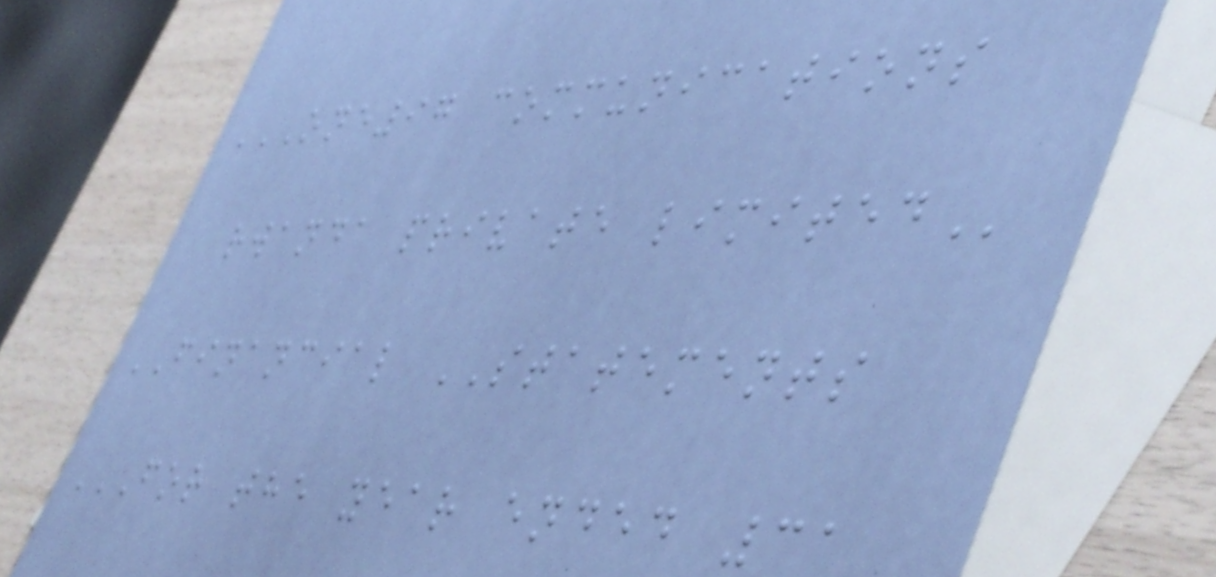ONE97 COMMUNICATIONS
RWANDA PRIVATE LIMITED
FINANCIAL STATEMENTS
FOR THE YEAR ENDED 31
